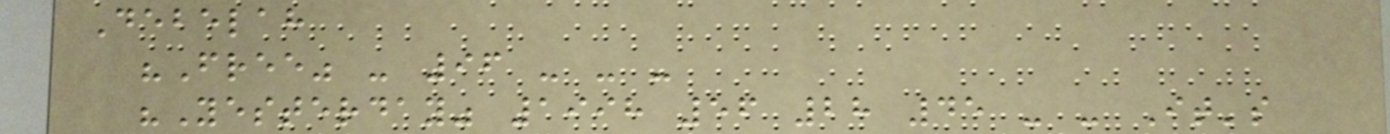Debelah
"Free" - 96 - - -
"Yesterday" 1998 56 28 45 - - It's
